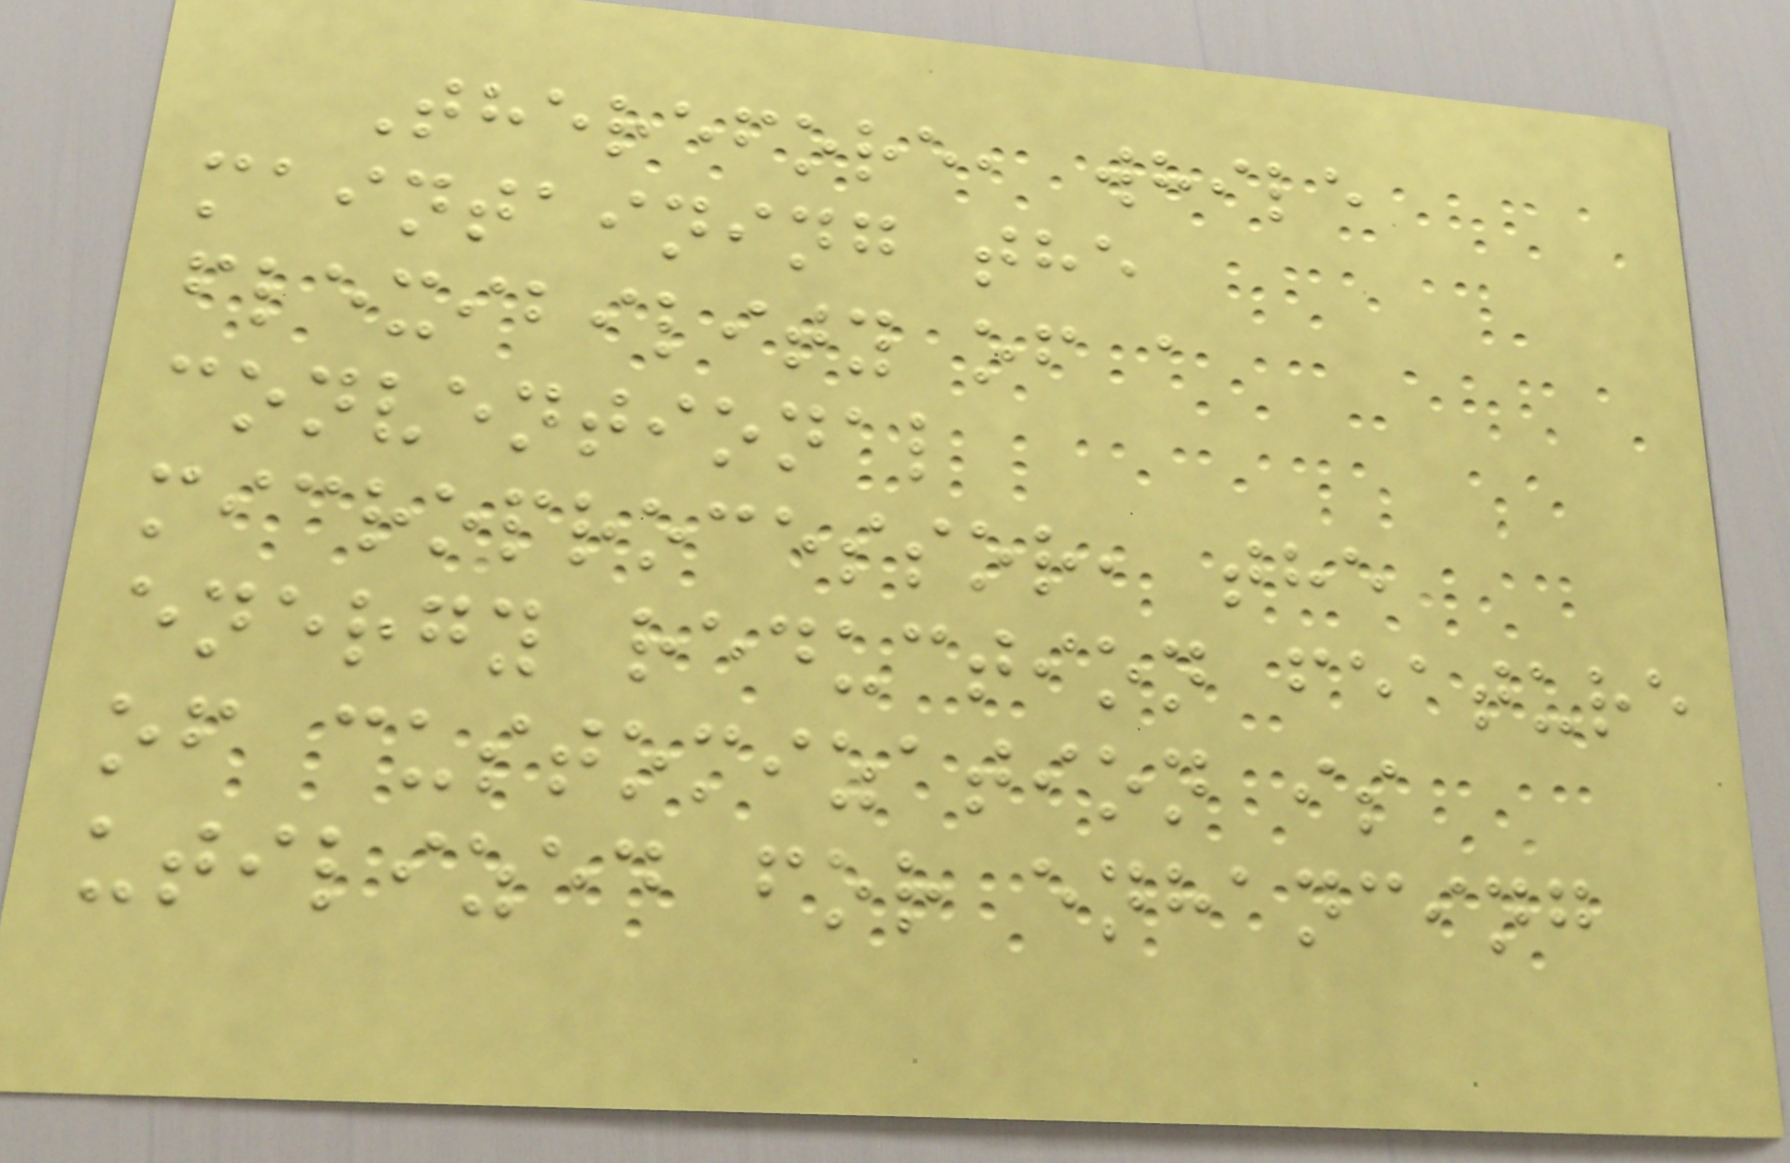Therefore, while
maintaining the
flexibility of a
conventional
microprocessor, the
energy reduction feature
of customization is
utilized for enhancing
